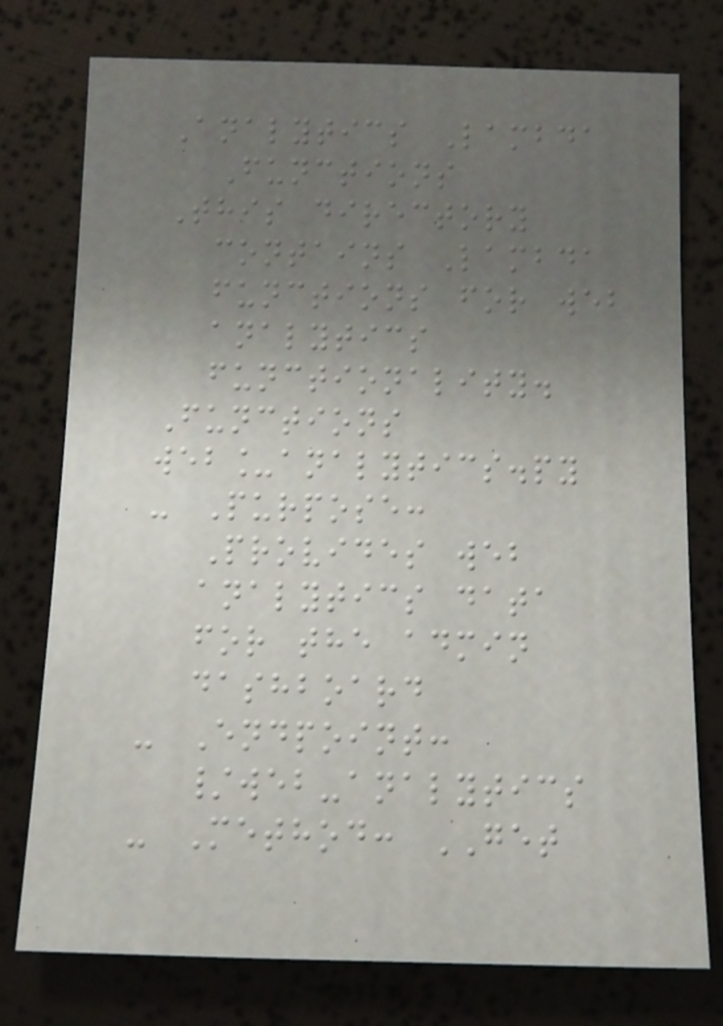Analytics Lambda
Functions
This directory
contains Lambda
functions for web
analytics
functionality.
Functions
web_analytics.py
- Purpose:
Provides web
analytics data
for the admin
dashboard
- Endpoint:
/web-analytics
- Method: GET
